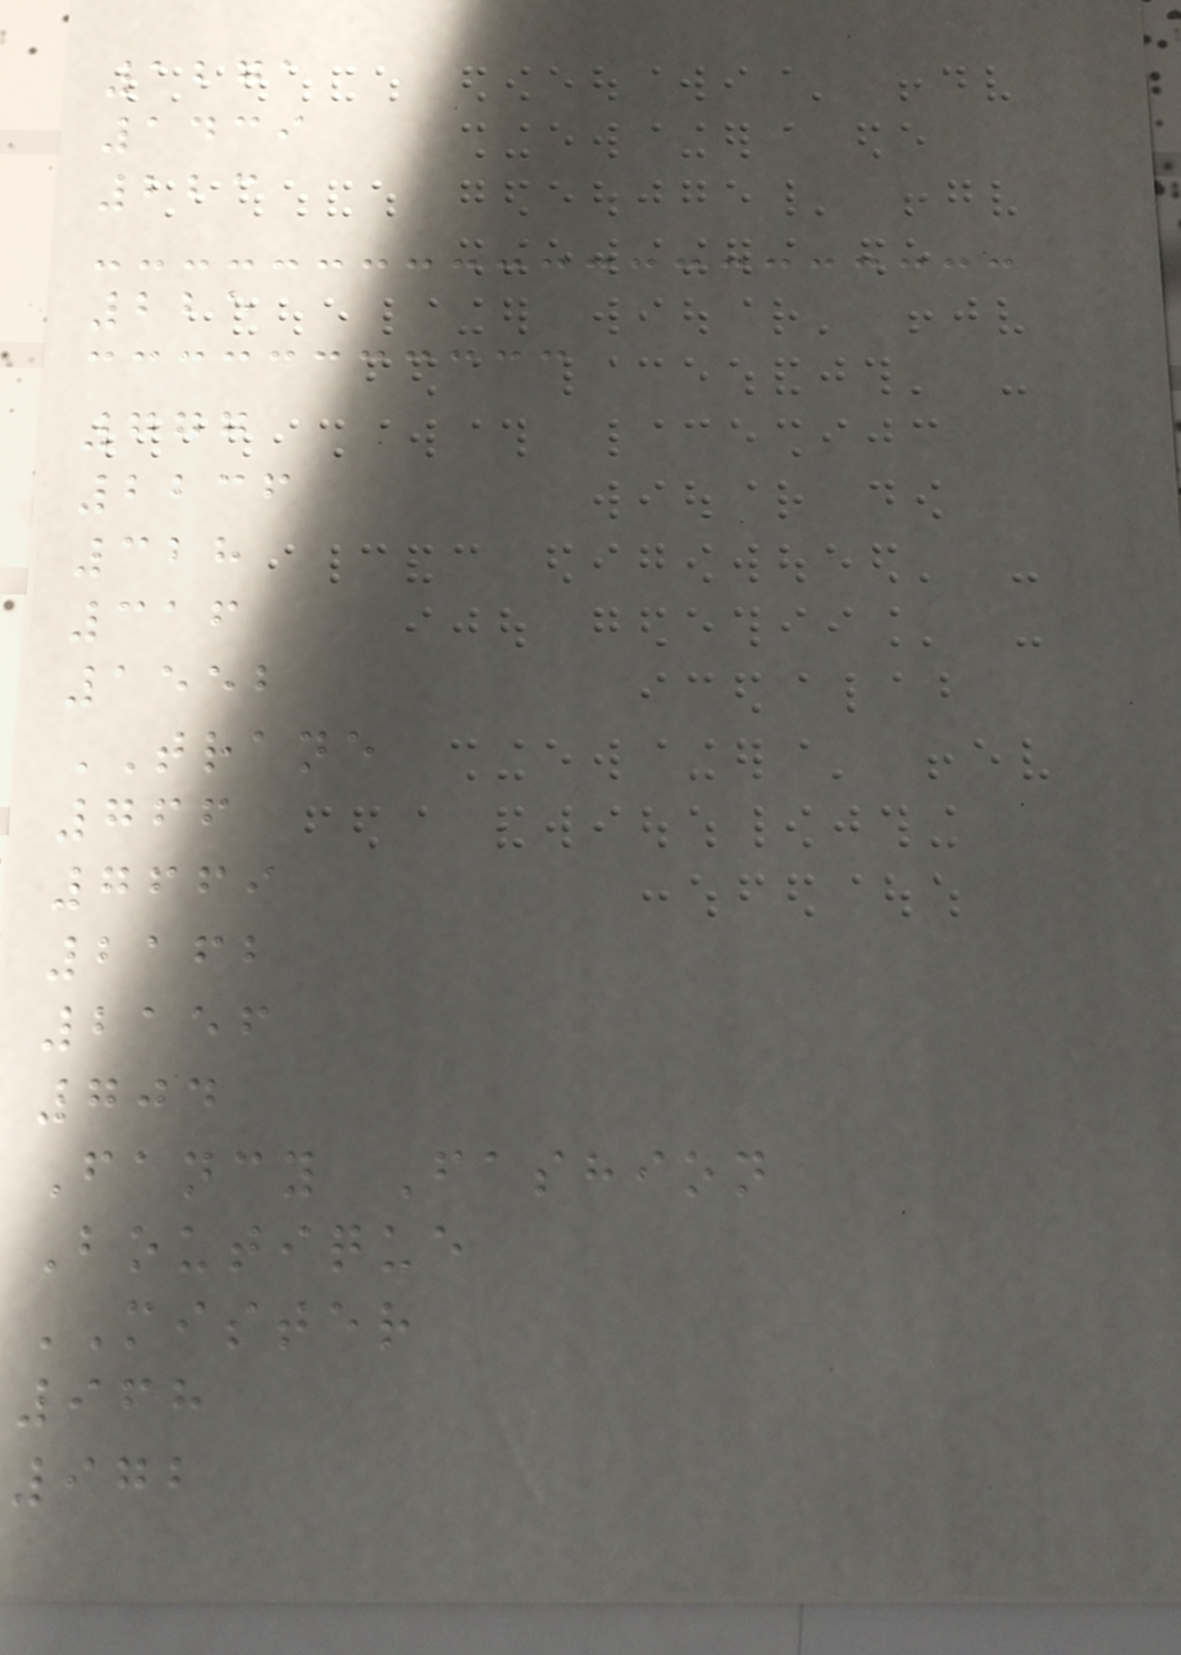1271
1439
223
225
777
2236
328
316
1552
TRANE
766
7669
2162
2156
704
Fancy Fashion
Boutique
MISTER
968
972
